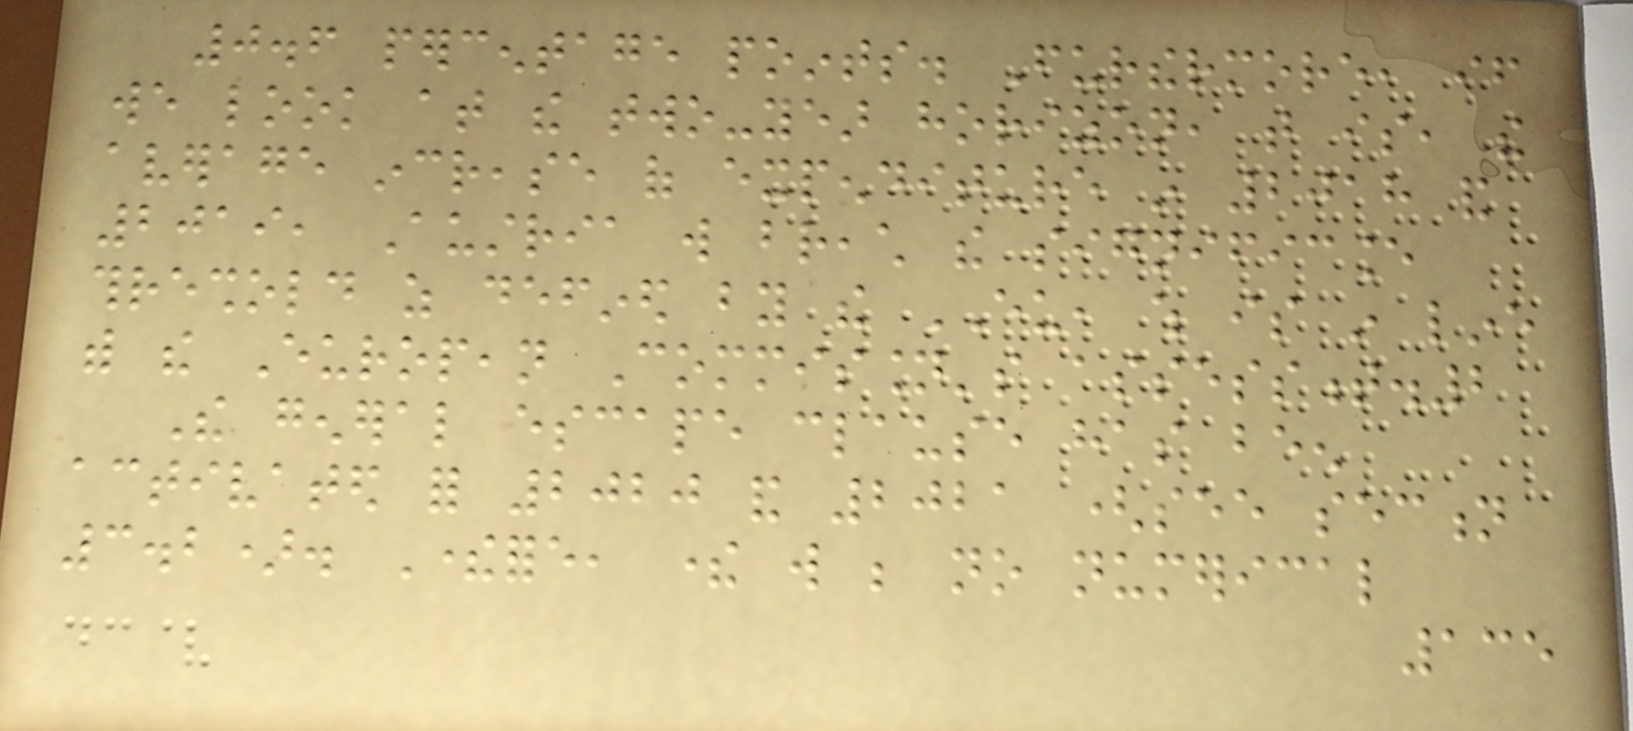0.6 percentage points. Furthermore, if
we look at the two-year horizon, that is, the
average increase of expenditure in 2018 and
2019, Austria will breach the significance
threshold as defined by the EU, which is in line
with the European Commission's assessment.2
The general escape clause has been
activated for 2020 and 2021 (see section
3.2). Therefore, there will be no numerical
135
